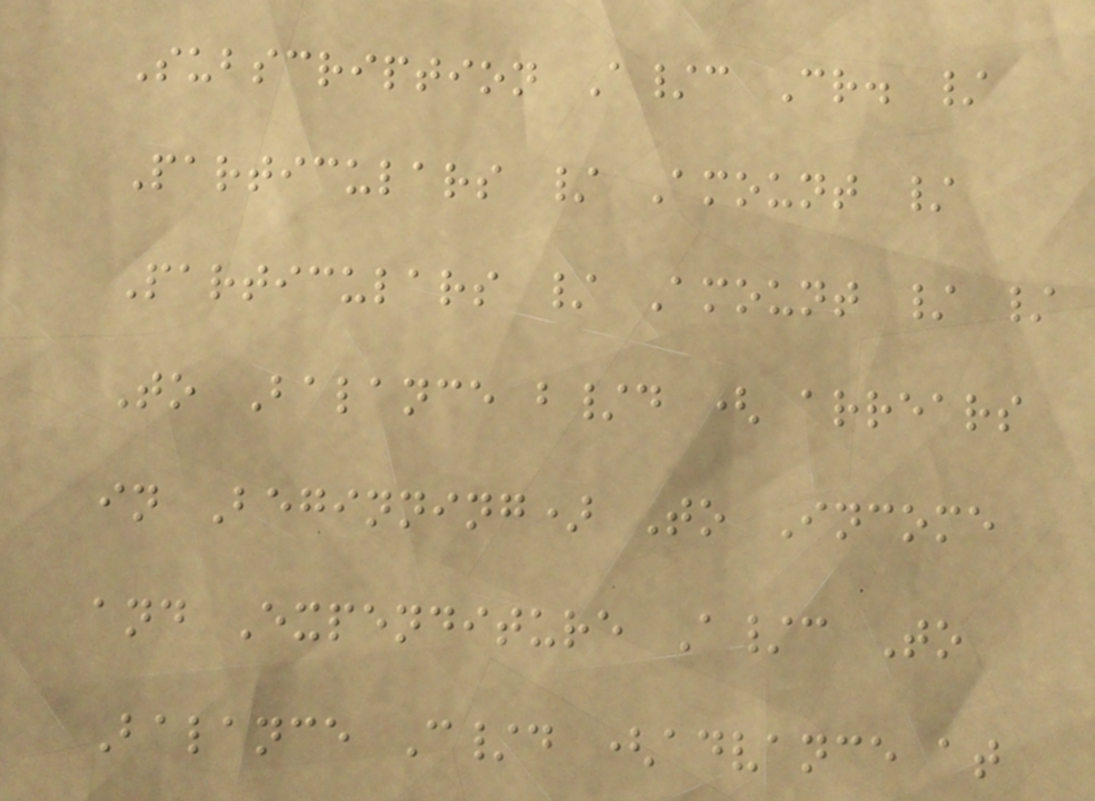Subscription A/c Cr. /
Particulars / Amount /
Particulars / Amount / /
To Balance b/d ( arrears
in Beginning) To Income
and Expenditure A/c To
Balance C/d (advance at
